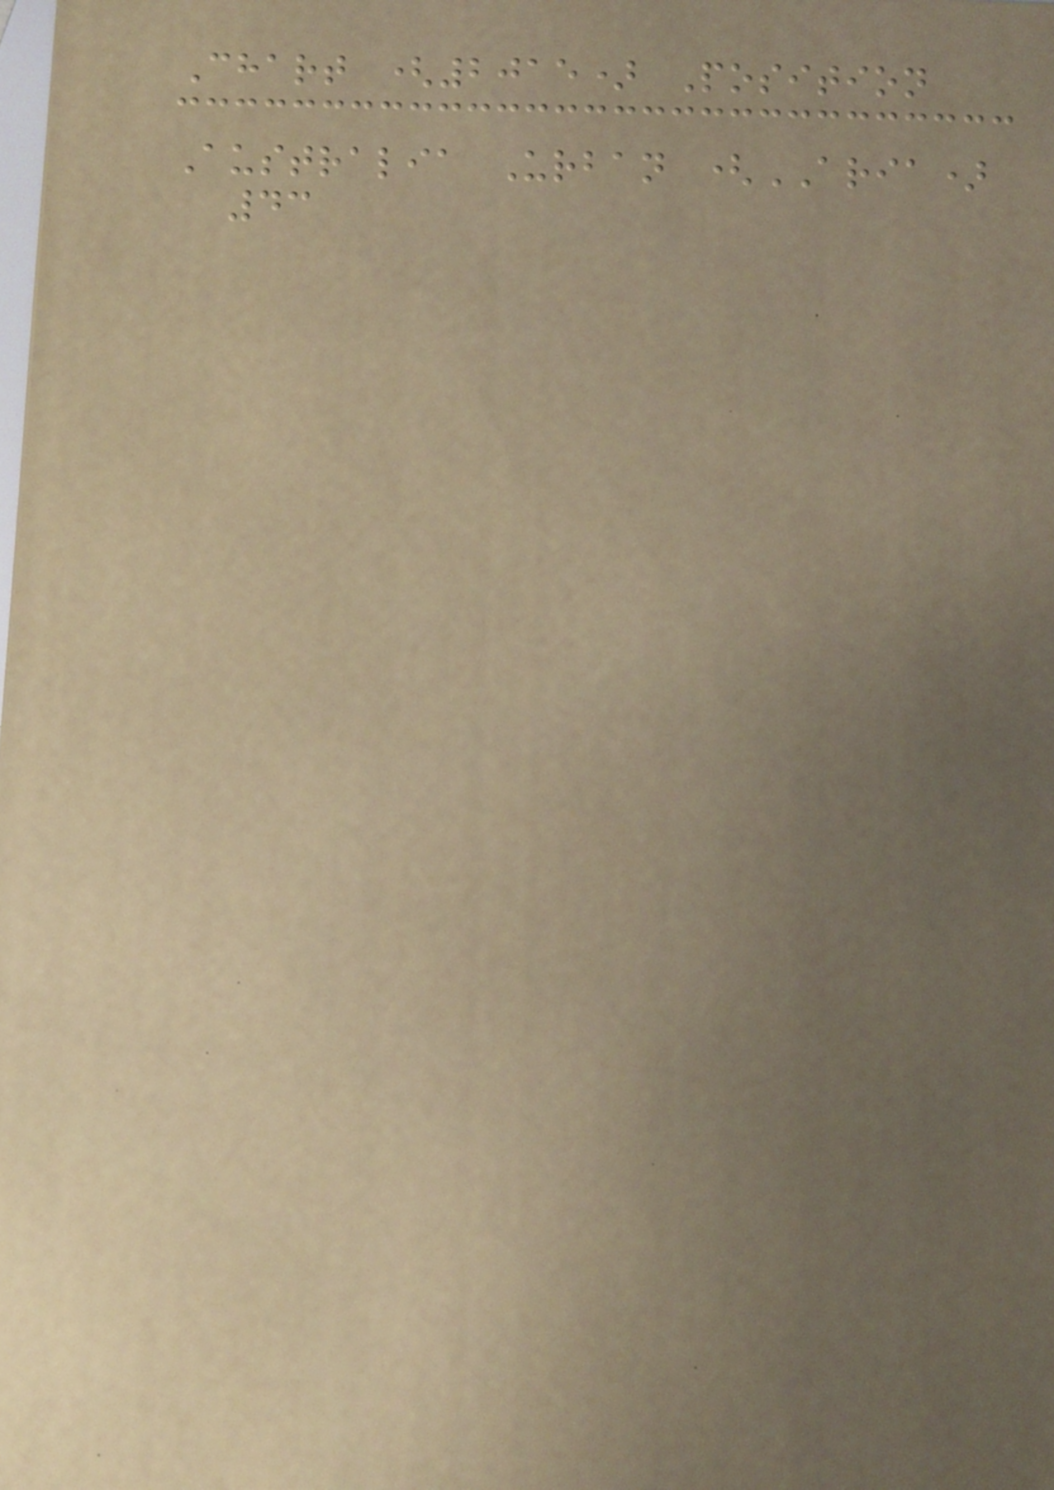Chart (2015) Position
Australia Urban (ARIA)
43
